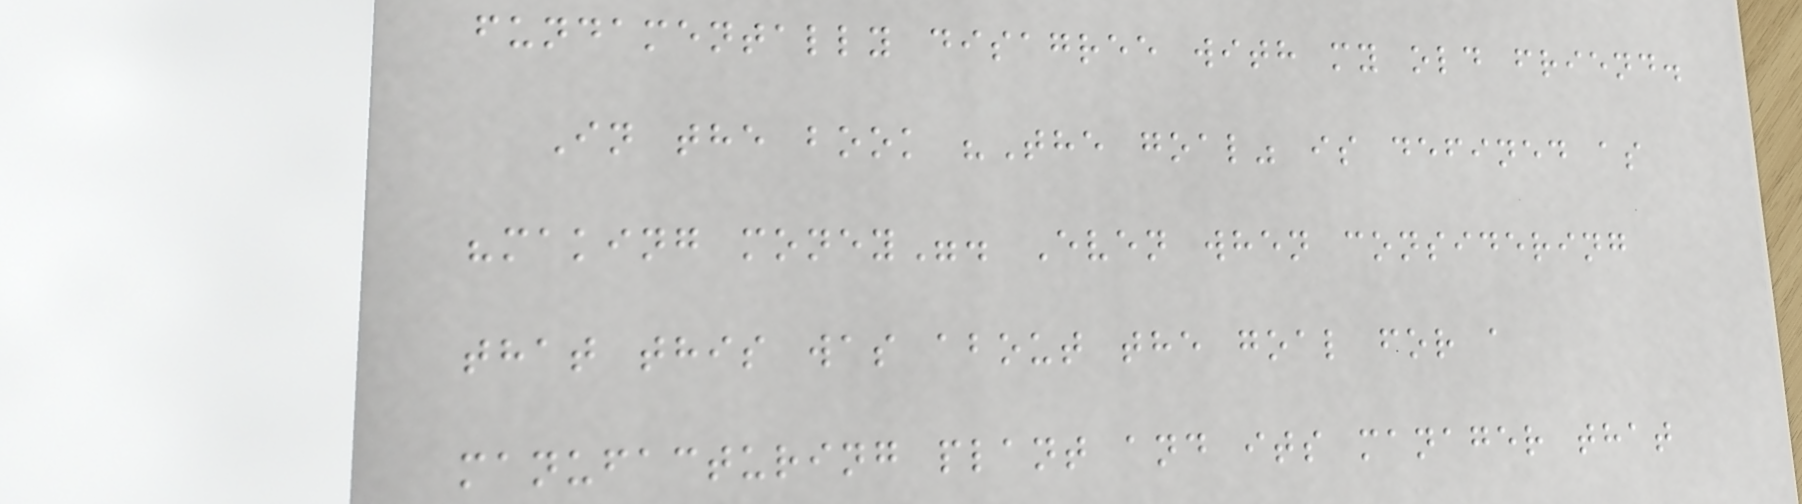fundamentally disagree with my old friend.
In the book "The goal" is defined as
"making money". Even when considering
that this was about the goal for a
manufacturing plant and its manager that
